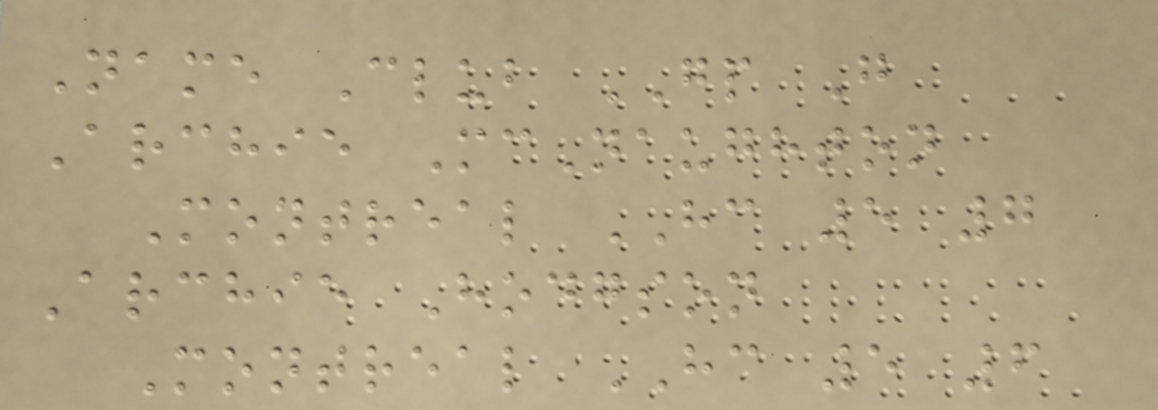Name Club GP G
Archie McNaughton
Montreal HC 5 7
Archie Hodgson
Montreal HC 5 6
